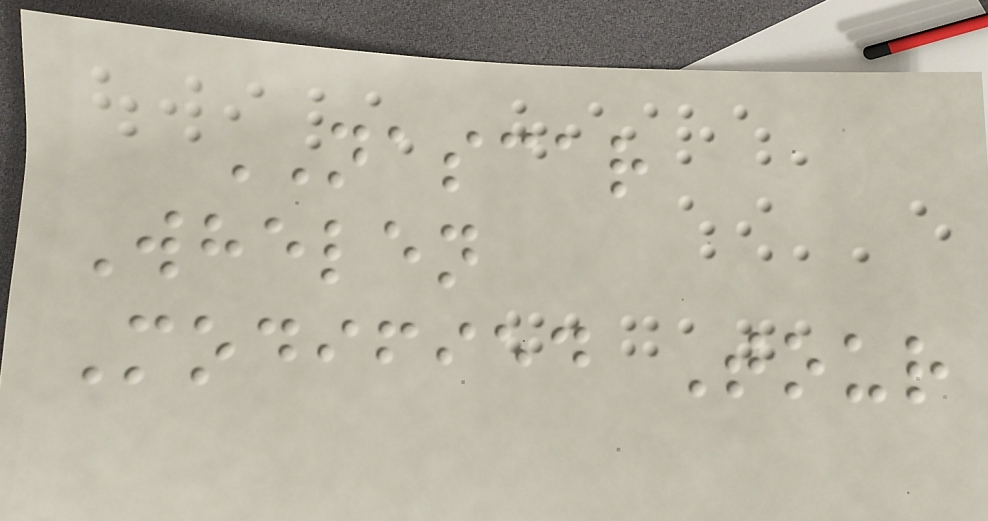NASCAR
Whelen
Modified Tour
